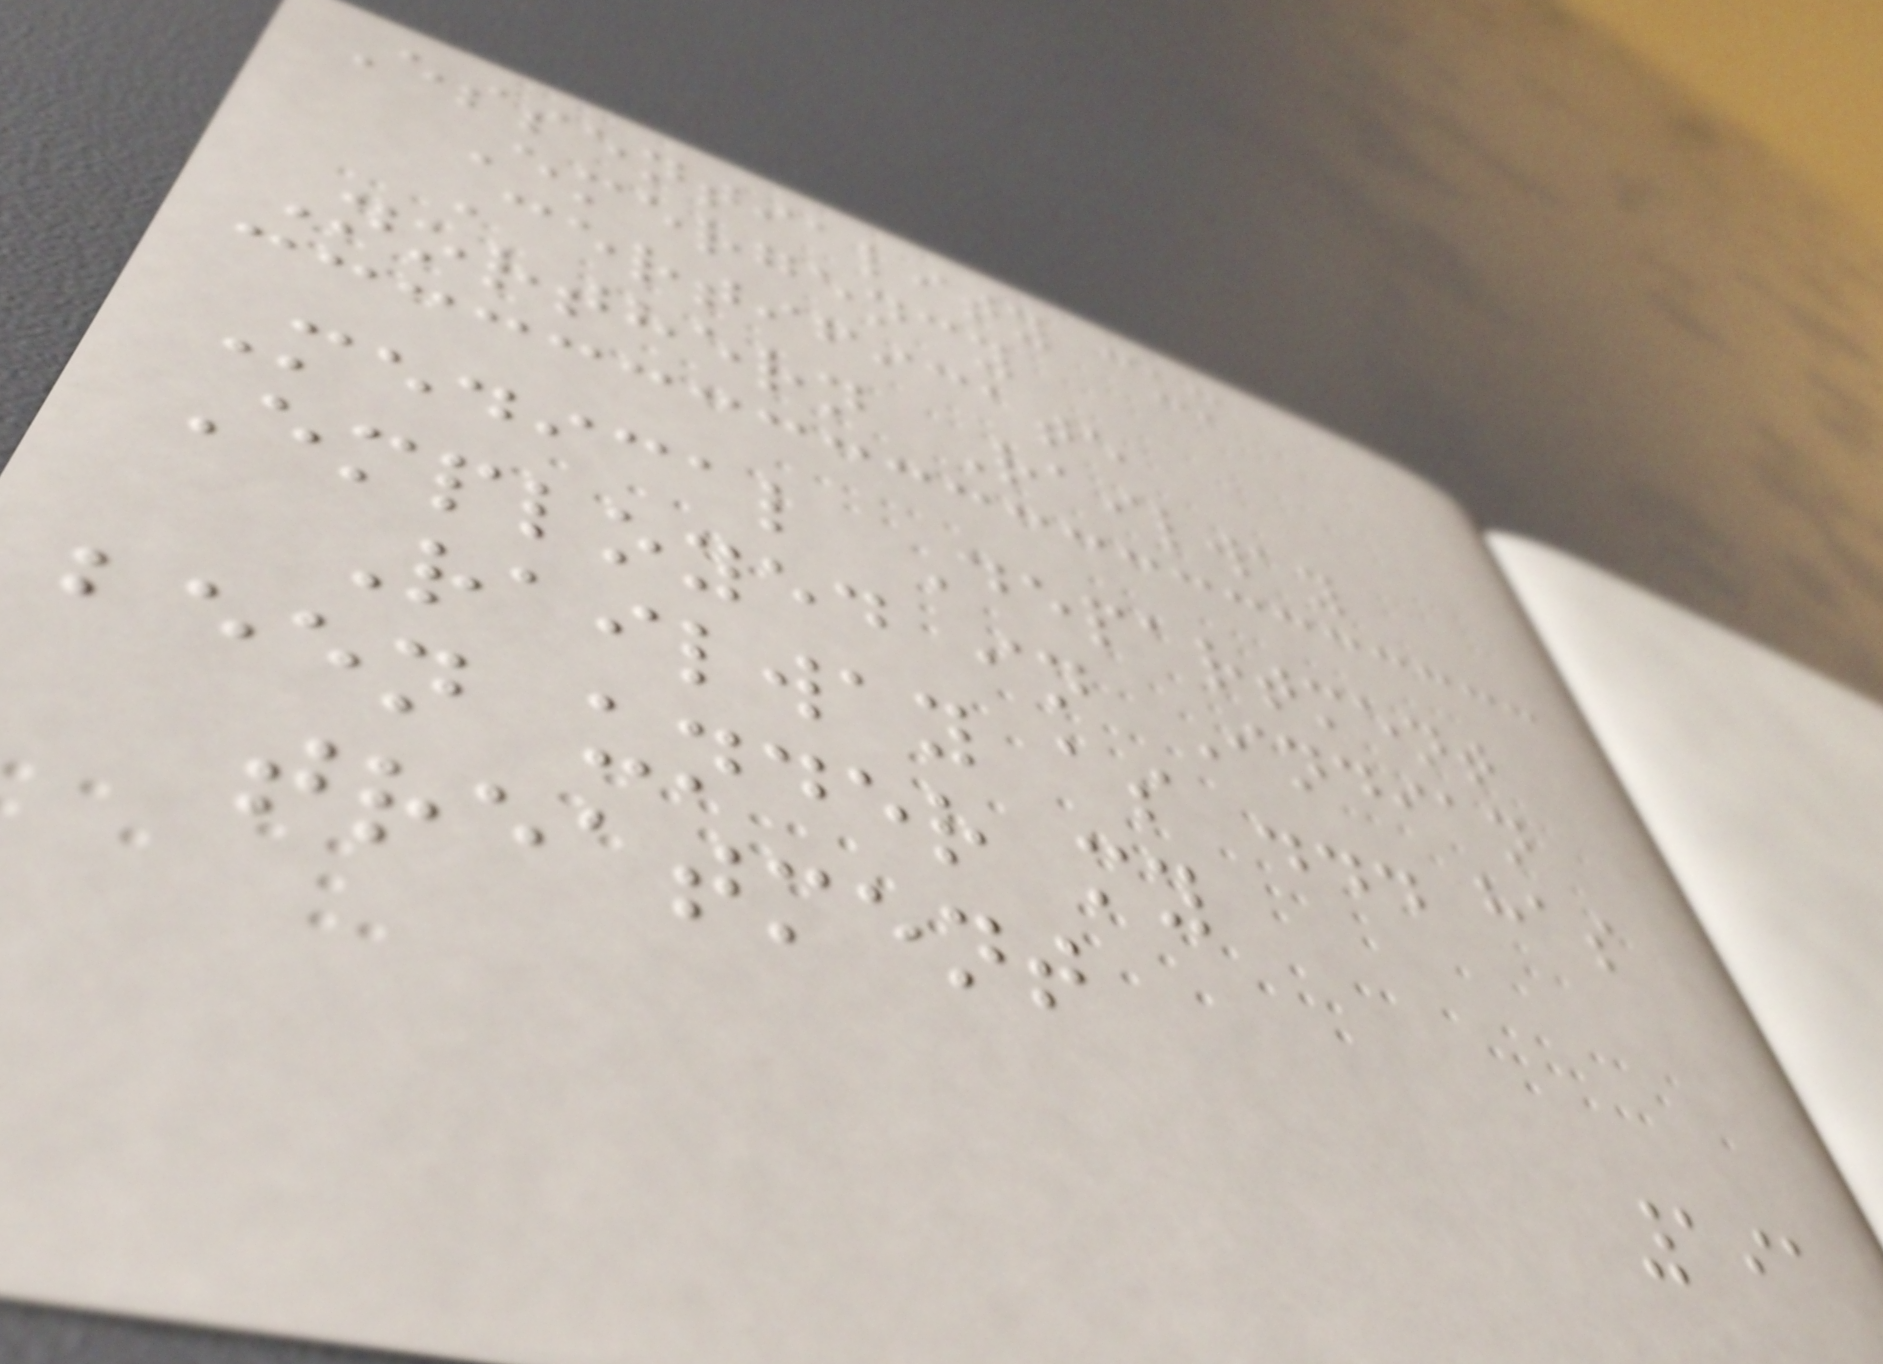Essentiality cum
Emergency
Certificate
Northern Railway
Medical Department
Employed in Indian
Railway as ... has
been under my
treatment
191
